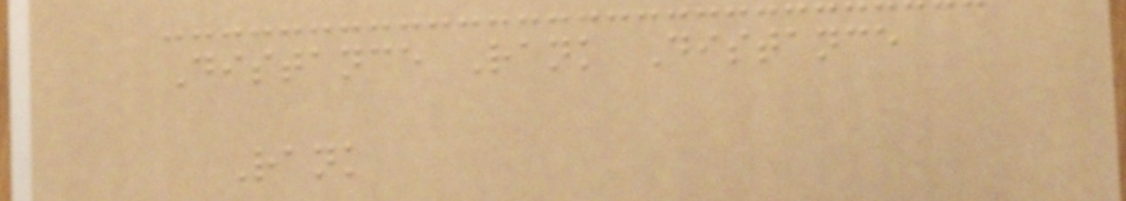Distance Rank Distance
Rank
